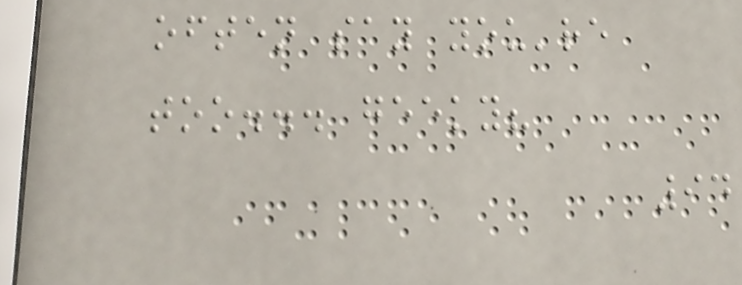often say you're
too... geeky?
94
